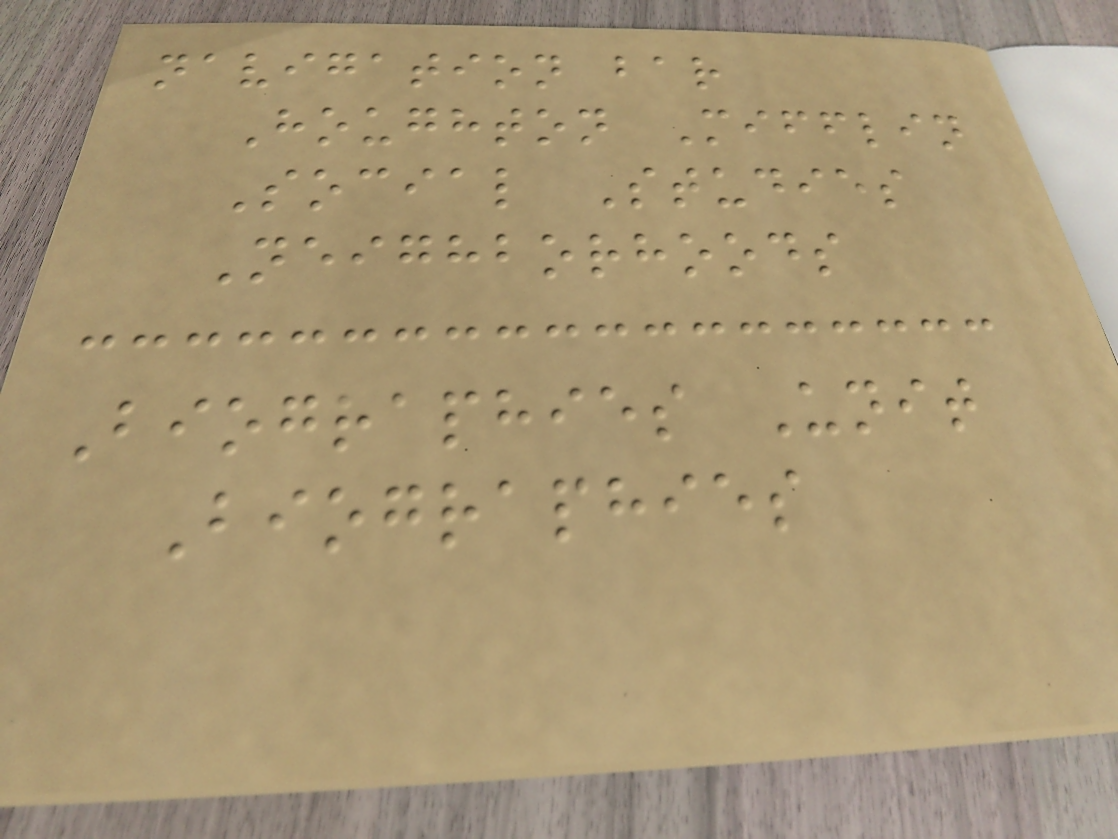navigation bar
Houghton Mifflin
Social Studies
Neighborhoods
Biographies Unit
Biographies
